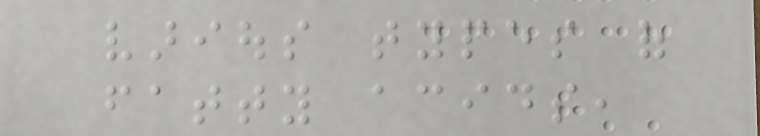various types of
fatty acids,
